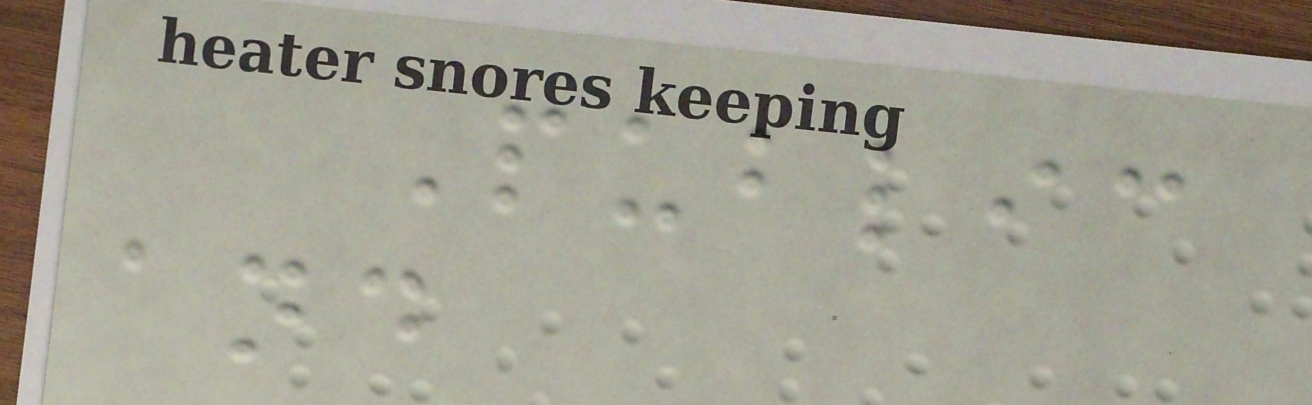Public
and
